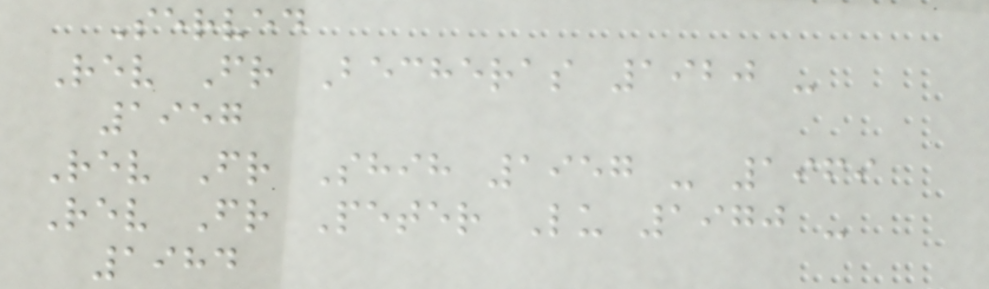Served
Rev Fr Becheras 1920 -
1957
Rev Fr Shih 1957 - 1969
Rev Fr Peter Lu 1970 -
1984
